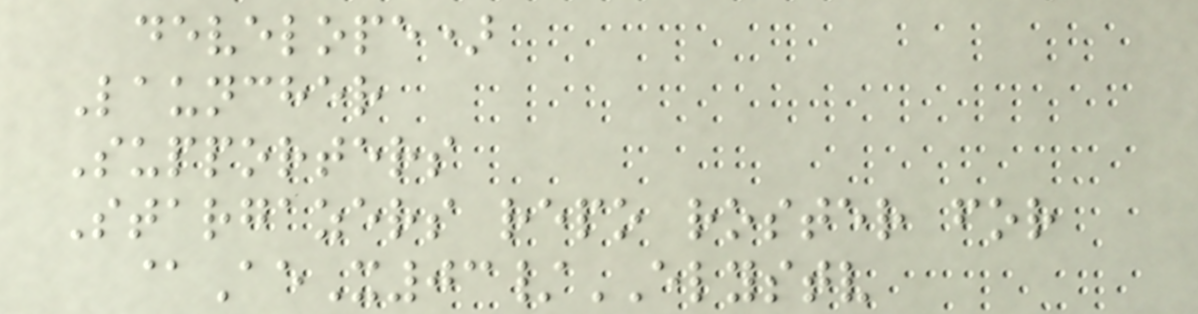develope)
Launcher
Supporters
Stargazers repo roster for
@AeX03/ELYSTV
